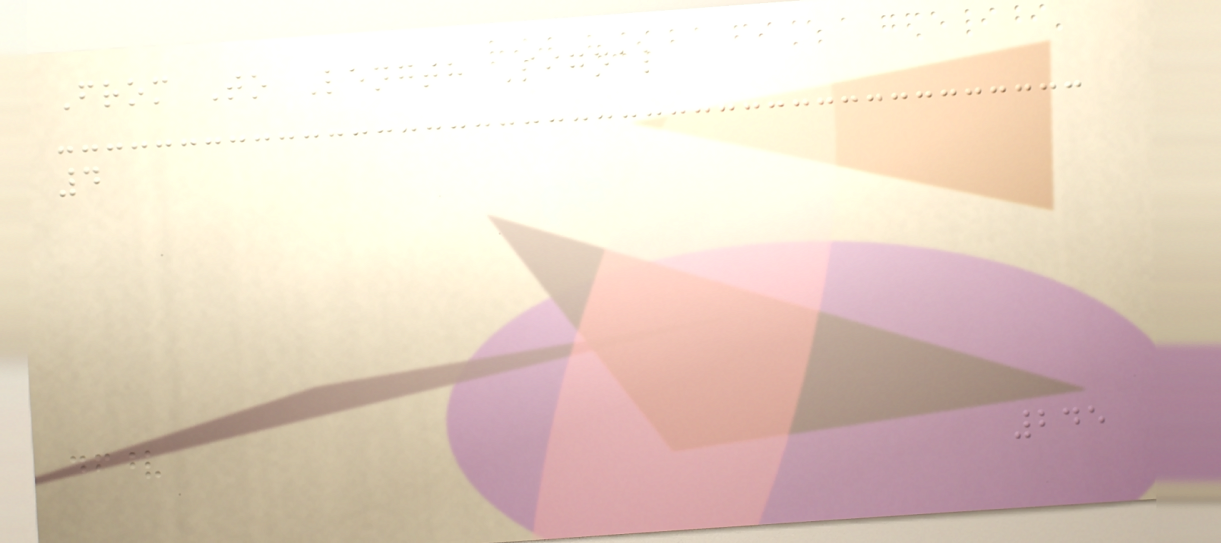From To Length Signal
4
245
